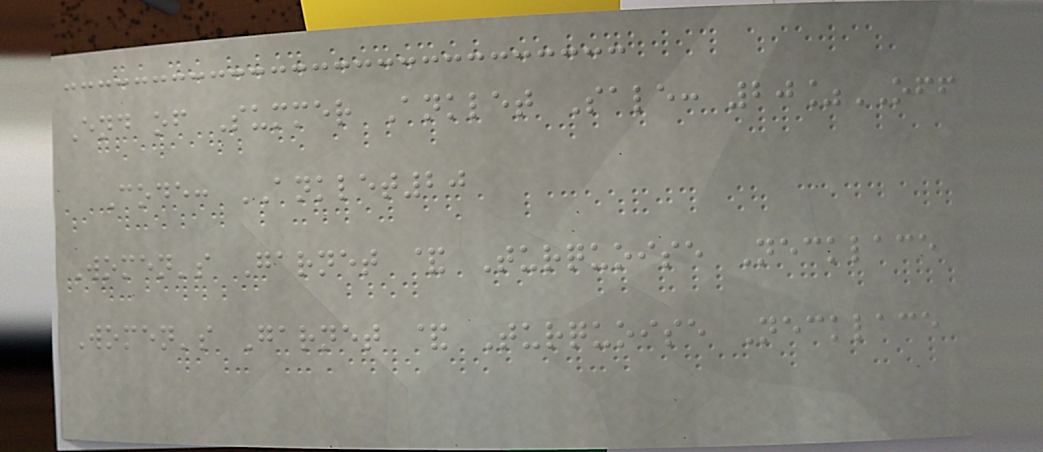End of Summer Anklet Sale: 20%OFF
Code: ANKLET20
Women's Garnet & Turquoise Necklace
Women's Garnet & Turquoise Necklace
